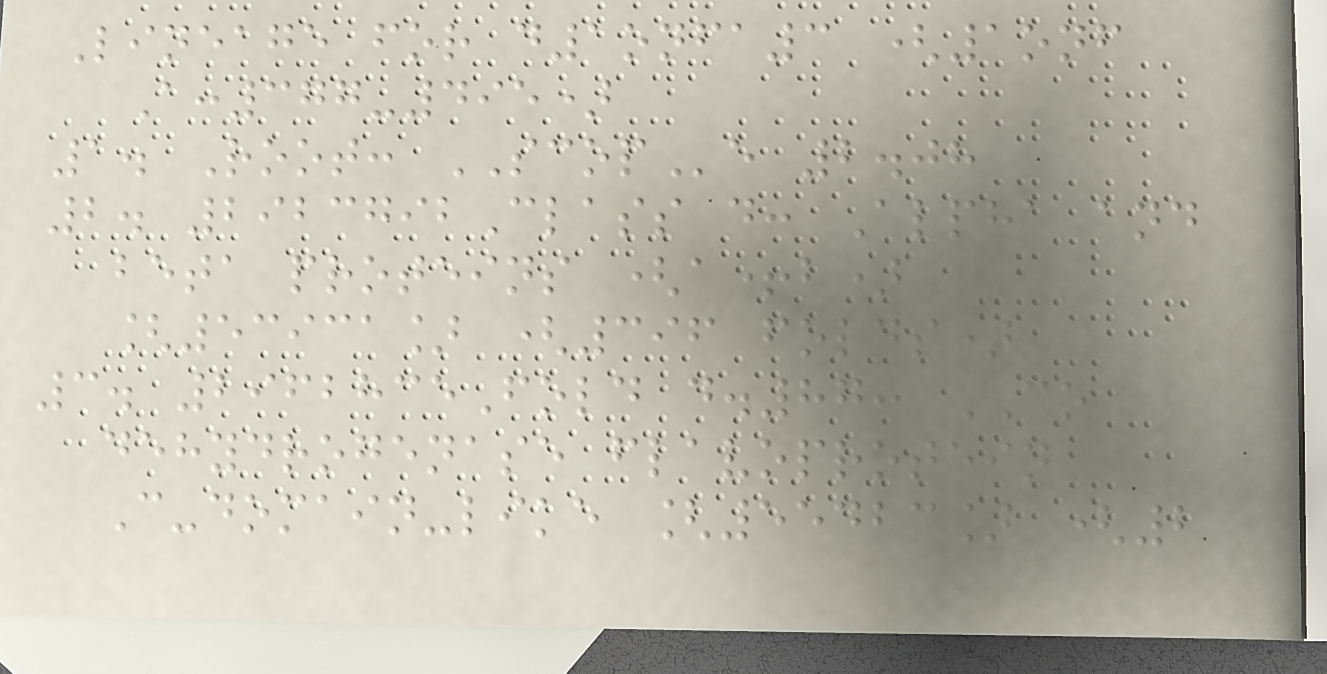Lineage for d1onfa3 (1onf
A:377-495)
1. Root: SCOPe 2.08
2. 2923792Class d: Alpha and
beta proteins (a+b)
[53931] (396 folds)
3. 2962835Fold d.87: CO
dehydrogenase flavoprotein
C-domain-like [55423] (2
